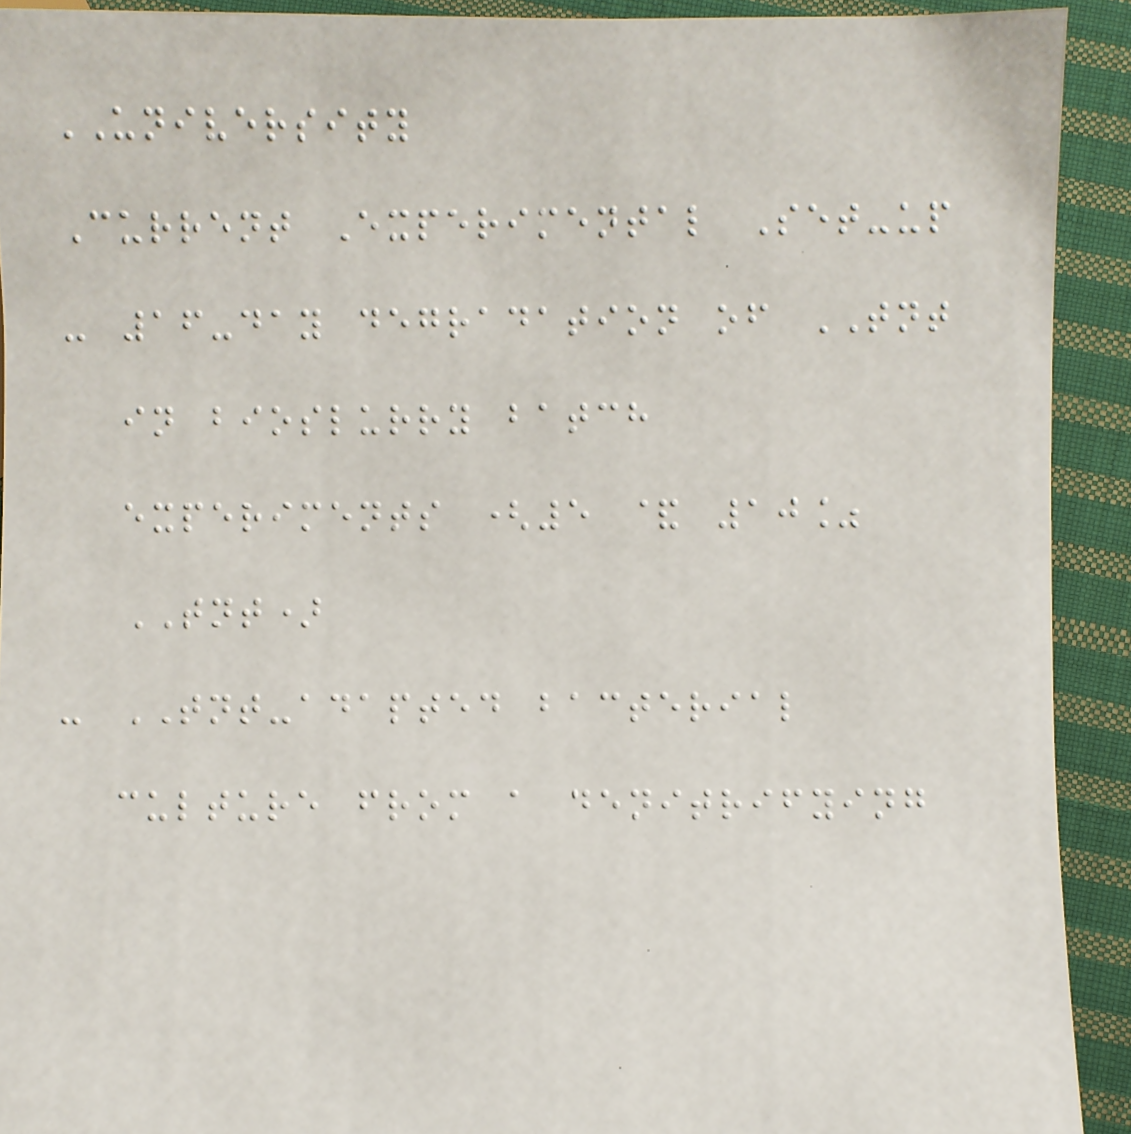UNIVERSITY
Current Experimental Set-up
- 16-day degradation of TNT
in bioslurry batch
experiments (5 & 10%
TNT)
- TNT-adapted bacterial
culture from a denitrifying
